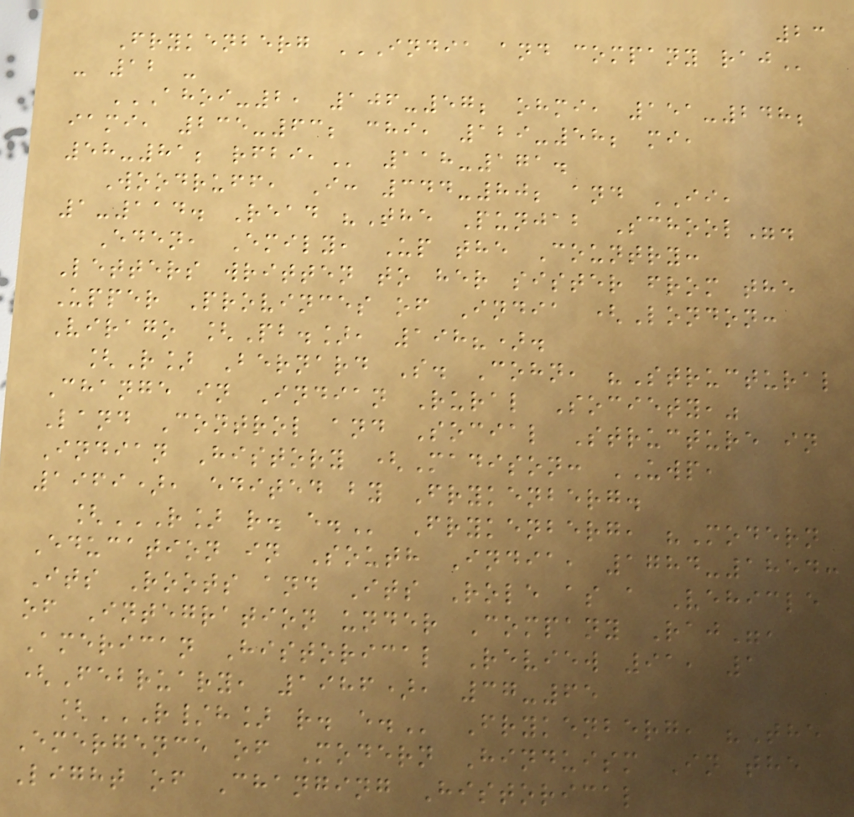23
Frykenberg INDIA AND COMPANY RAJ
- 12 -
AHOI-2, 106-57; OHMI, 151-248;
IAMI, 235-63; CHI, 129-58; MI,
58-81; RFBI, 118-171.
Woodruff, I: 344-80; and II,
1-114. Read "The Punjab School".
Eden, Emily, Up the Country:
Letters written to her sister from the
Upper Provinces of India (London:
Virago [Pb.], 198?).
[R] Bernard S. Cohn, "Structural
Change in Indian Rural Society,"
Land Control and Social Structure in
Indian History (Madison: UWP,
1969), edited by Frykenberg.
[R] R. E. Frykenberg, "Modern
Education in South India, 1784-1854:
Its Roots and Its Role as a Vehicle
of Integration under Company Raj",
American Historical Review 91, 1
(February, 1986), 37-65
[R/H] R. E. Frykenberg, "The
Emergence of Modern Hinduism In the
Light of Changing Historical
